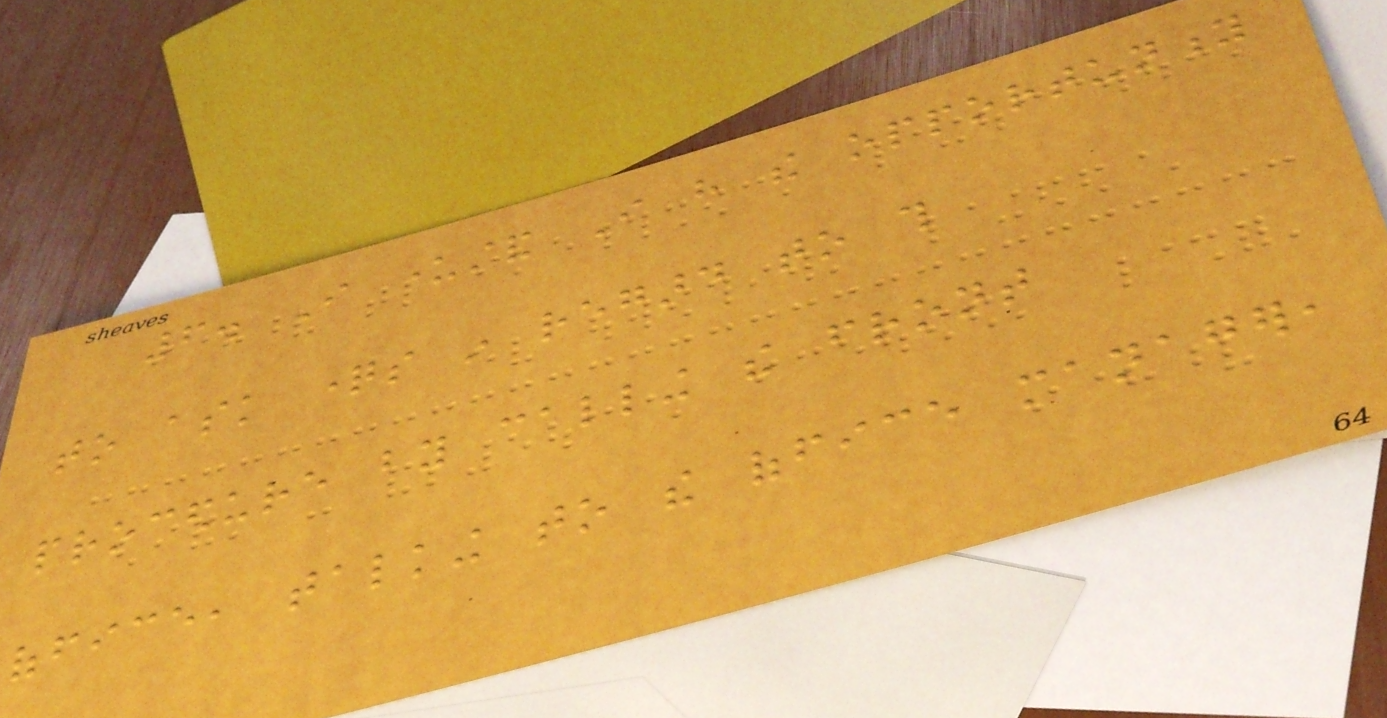6. I understand I have the opportunity
to ask questions in regard to this
procedure by calling the front
office, talking to the office manager,
